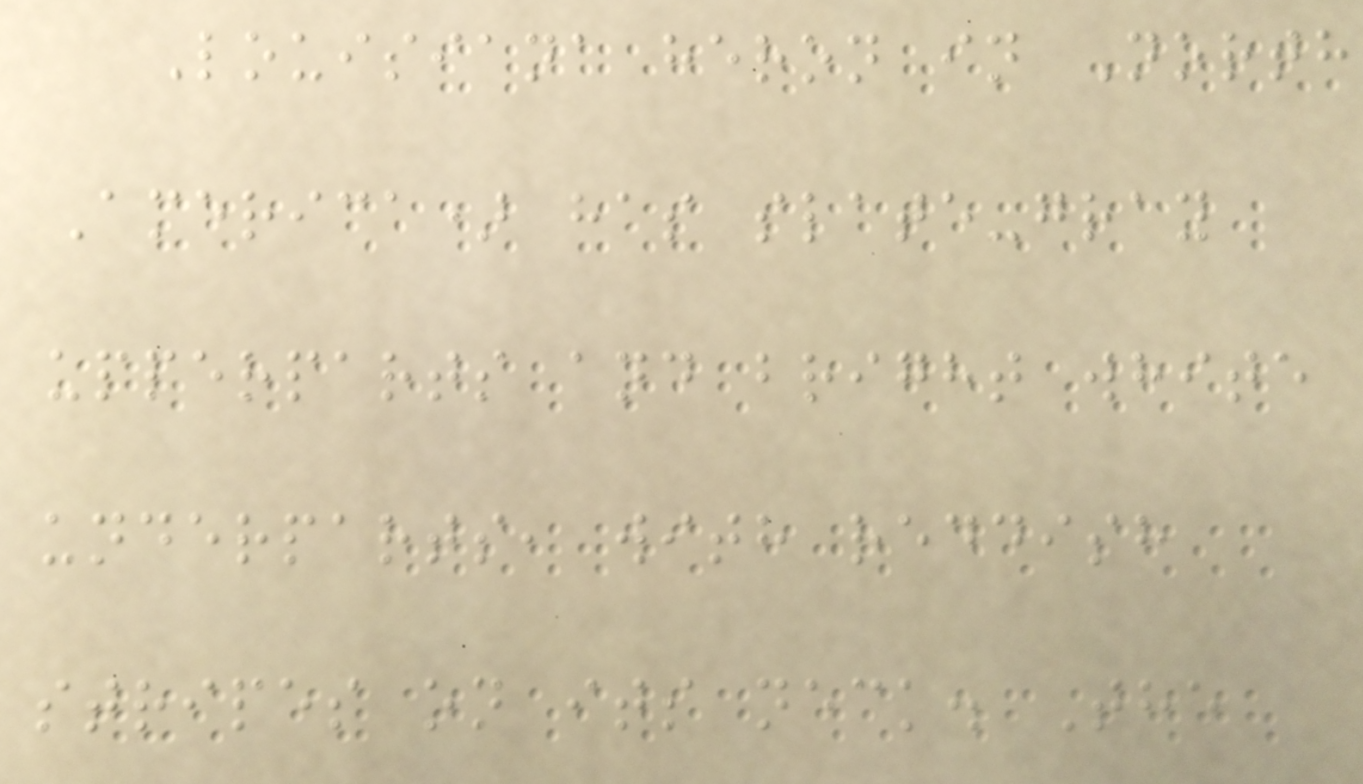Louisiana heron in North
America) has slate-gray
upperparts and bright white
underparts, with reddish
stripes on its neck. The
